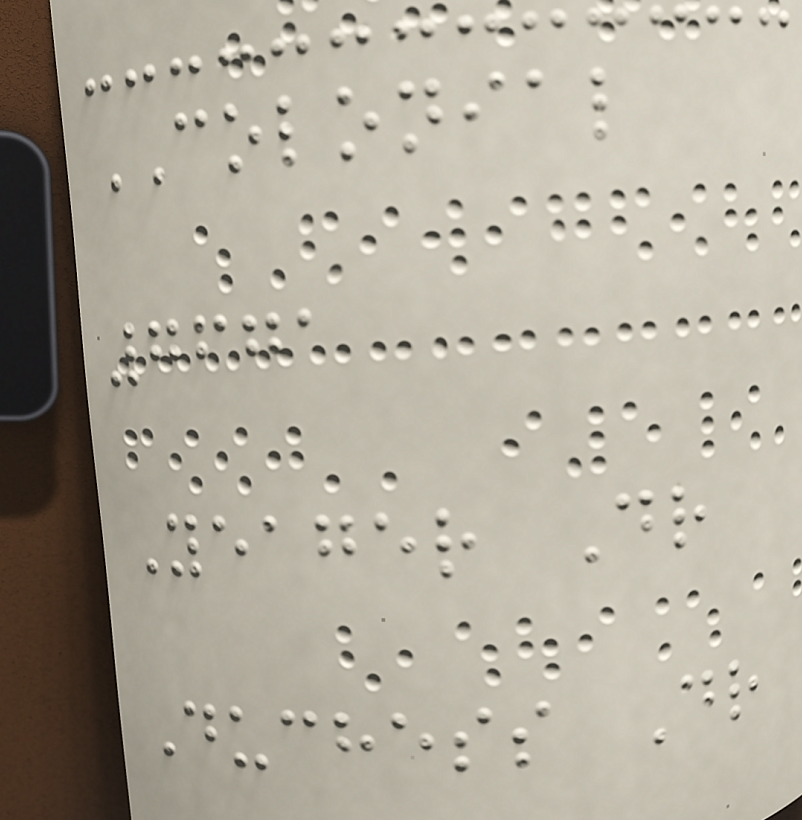COLONIAL
7671
Yeager Dr
Duchess Dr
